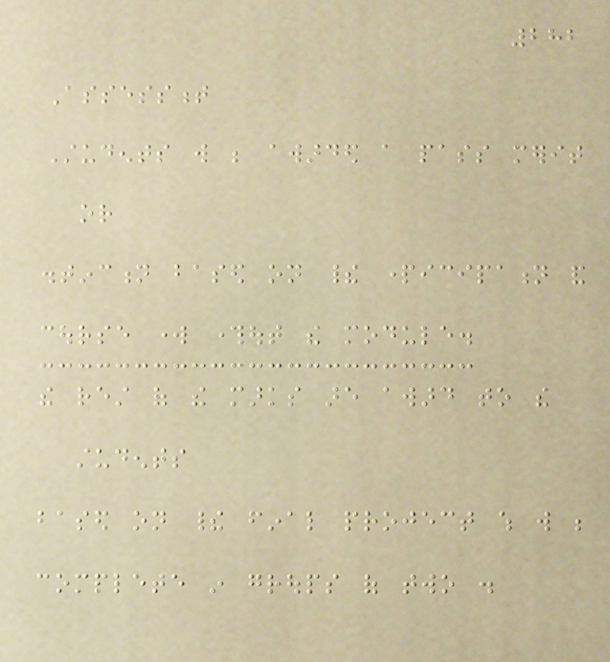282
Assessment
Students will be awarded a pass merit
or
distinction based on their participation and
course work throughout the module.
the rest of the marks are award to the
students
based on their final project which will be
complete in groups of two .
